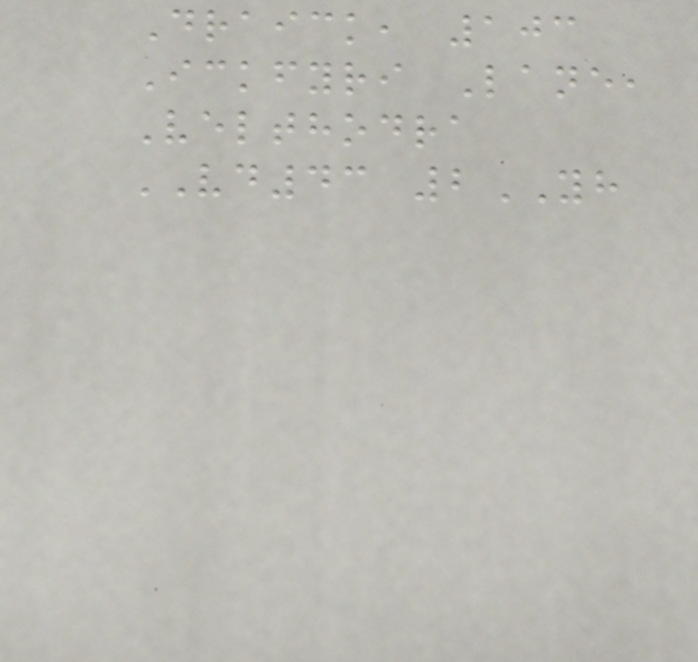Draick, 103
Ickfyri Lane,
Velthodra
VD43 2YH
